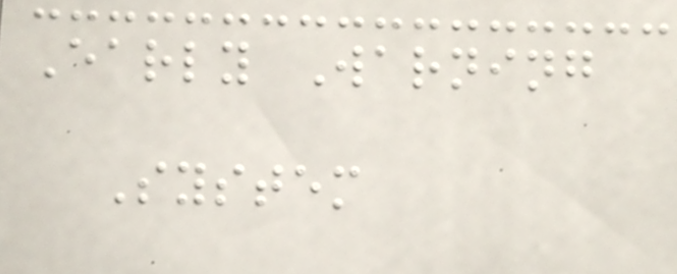Early Warning
System
